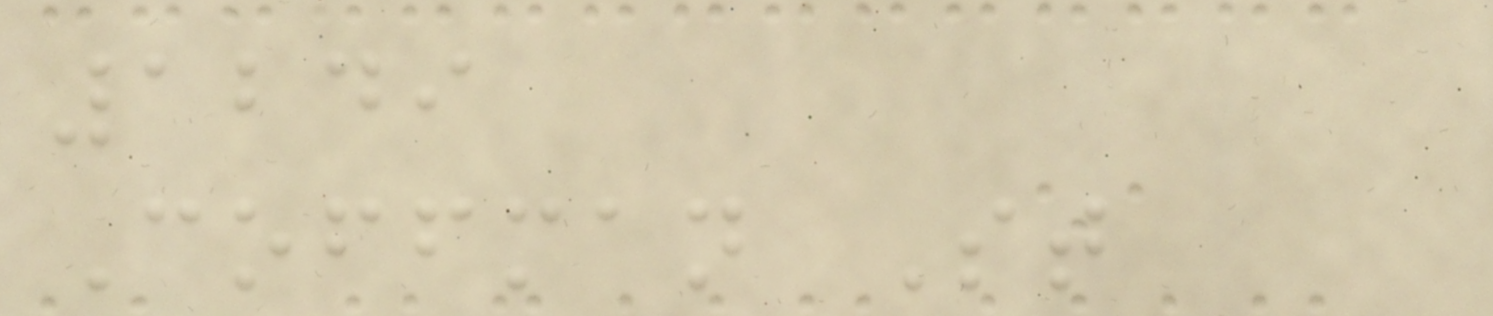1249
Coffman St
